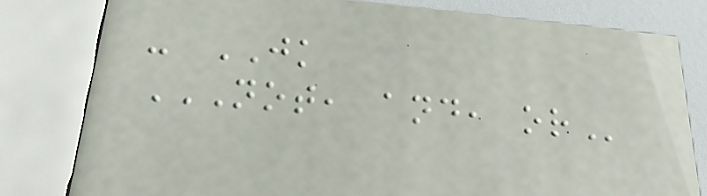- JK
NOT, AND, OR
